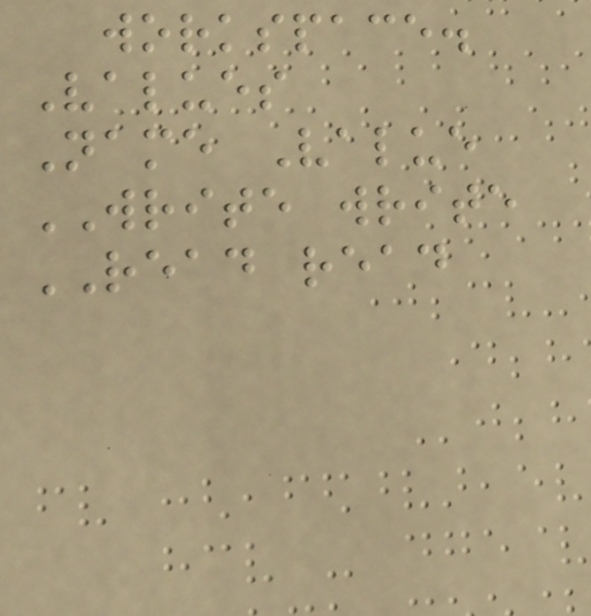workspace.
Values
Name Value
WRITE write
READ read
